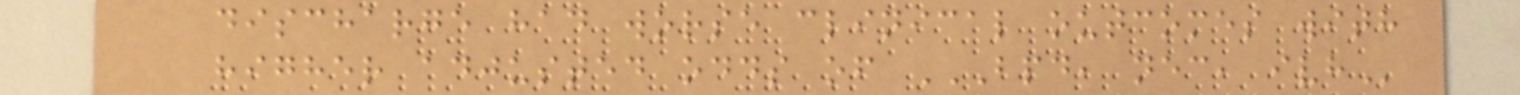discharge had worse clinical outcomes with
higher adjusted odds of BPD, NEC, IVH
